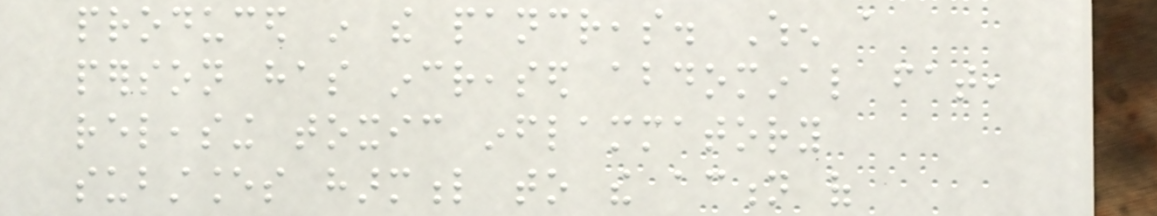produced in the pancreas. When a
person has increased abdominal fat,
releasing toxic inflammatory
substances harmful to the action of
